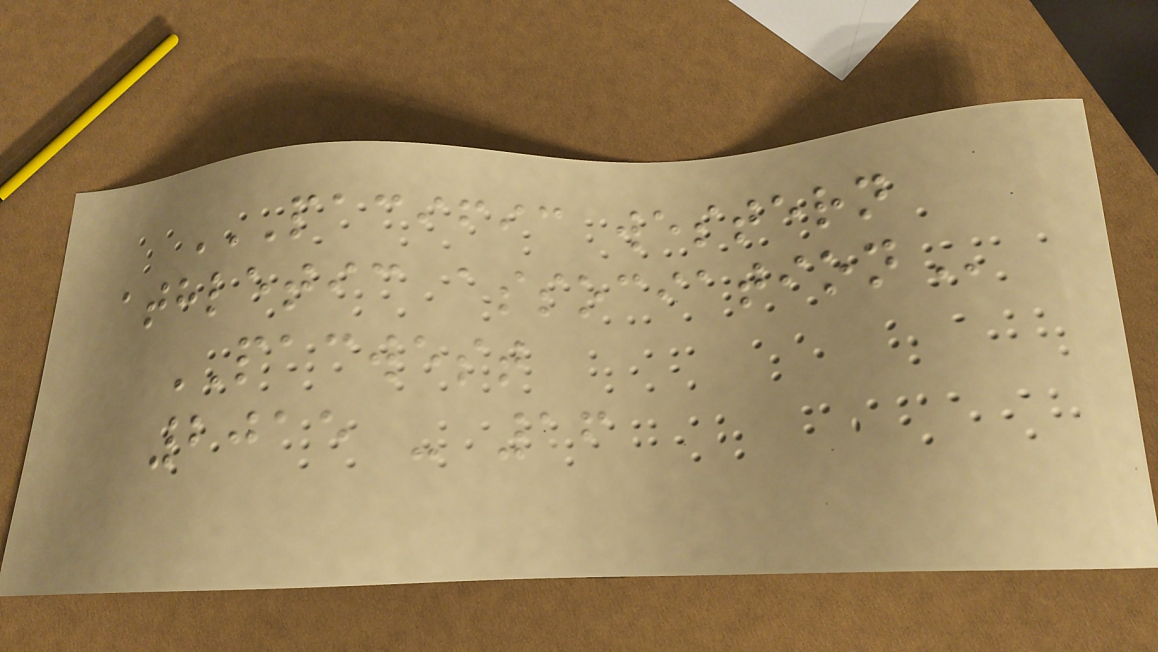PACIFIC WESTERN
ATHLETIC ASSOCIATION
PACWEST
2015 - 16
